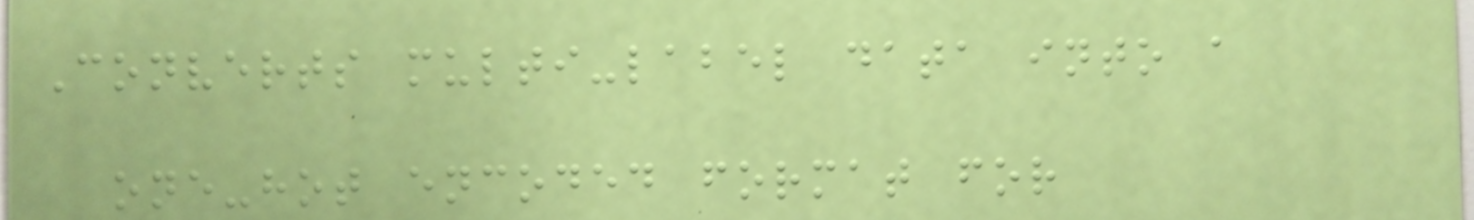Converts multi-label data into a
one-hot encoded format for
